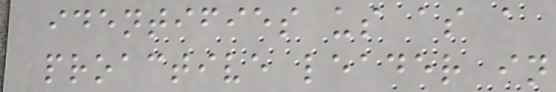identifies us as a
proactive leader in
